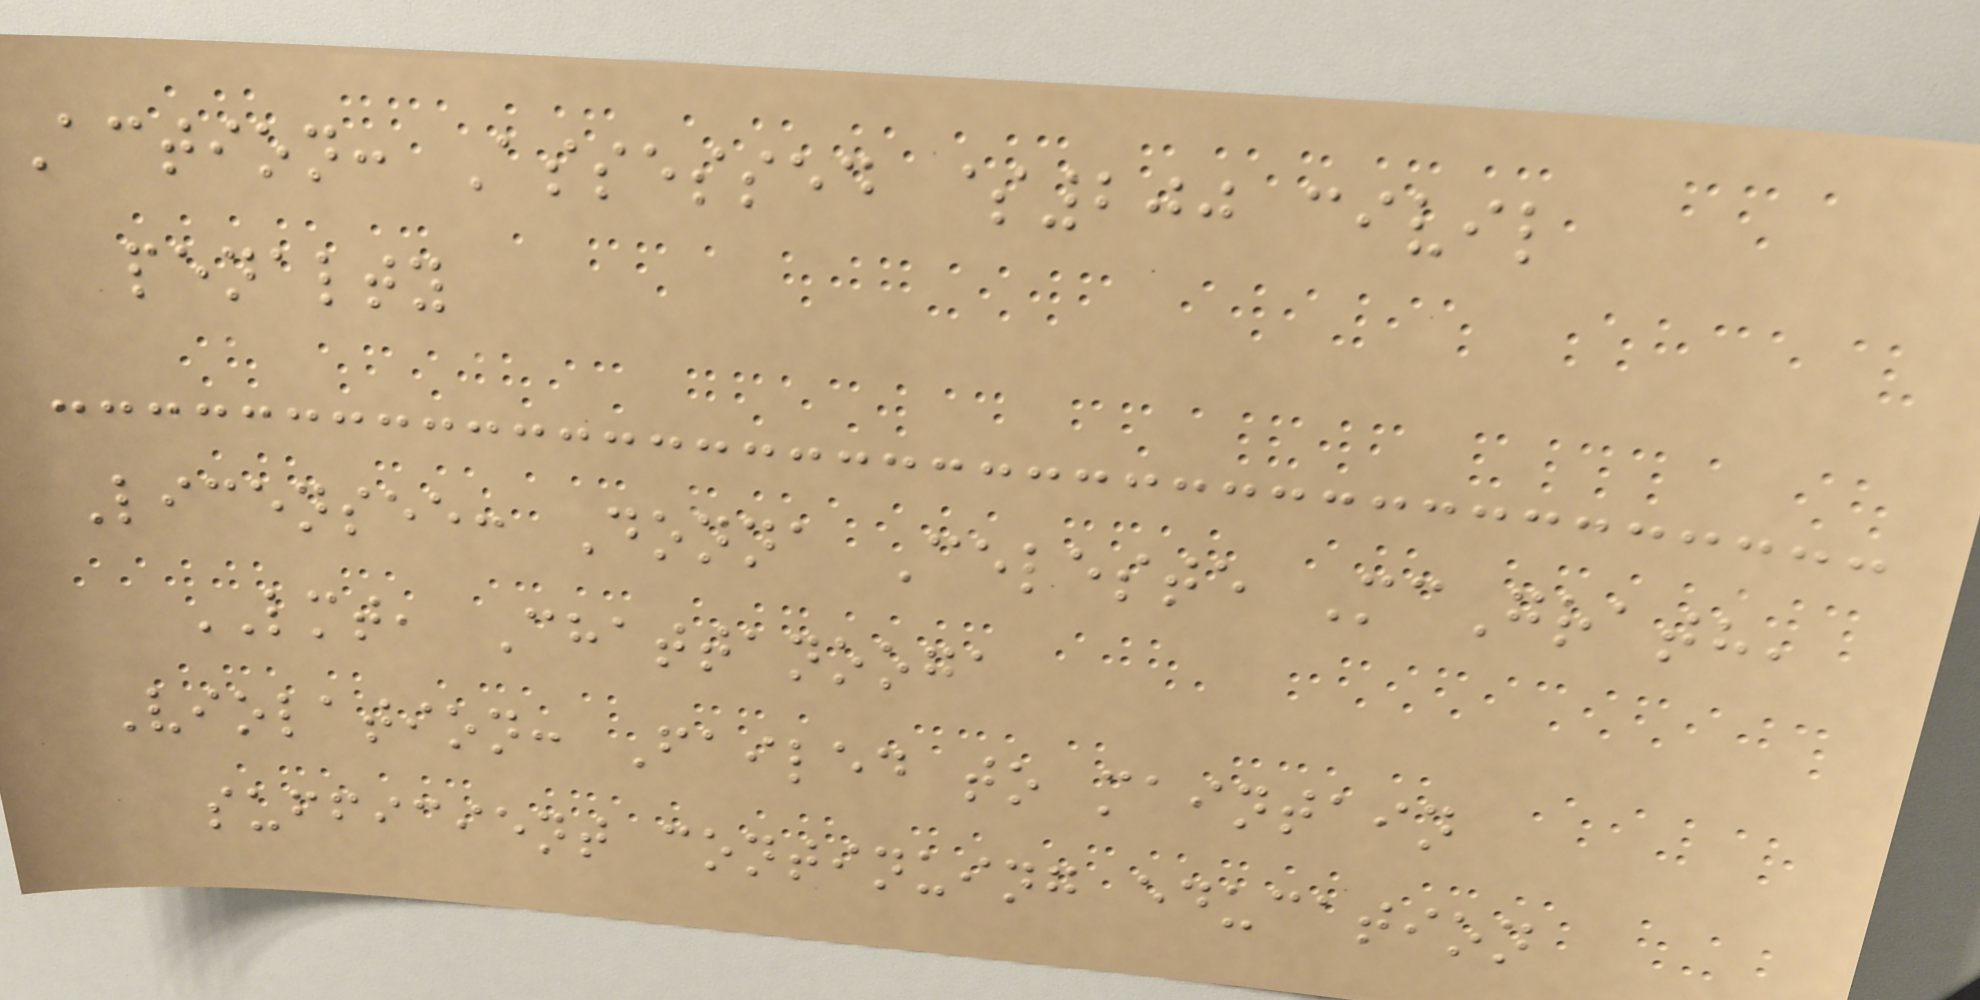Action: Assessed $200 civil
penalty
Licensee: Donna Celeste McGrath,
LMT, Chattanooga
Violation: Failed to maintain
sufficient continuing education
